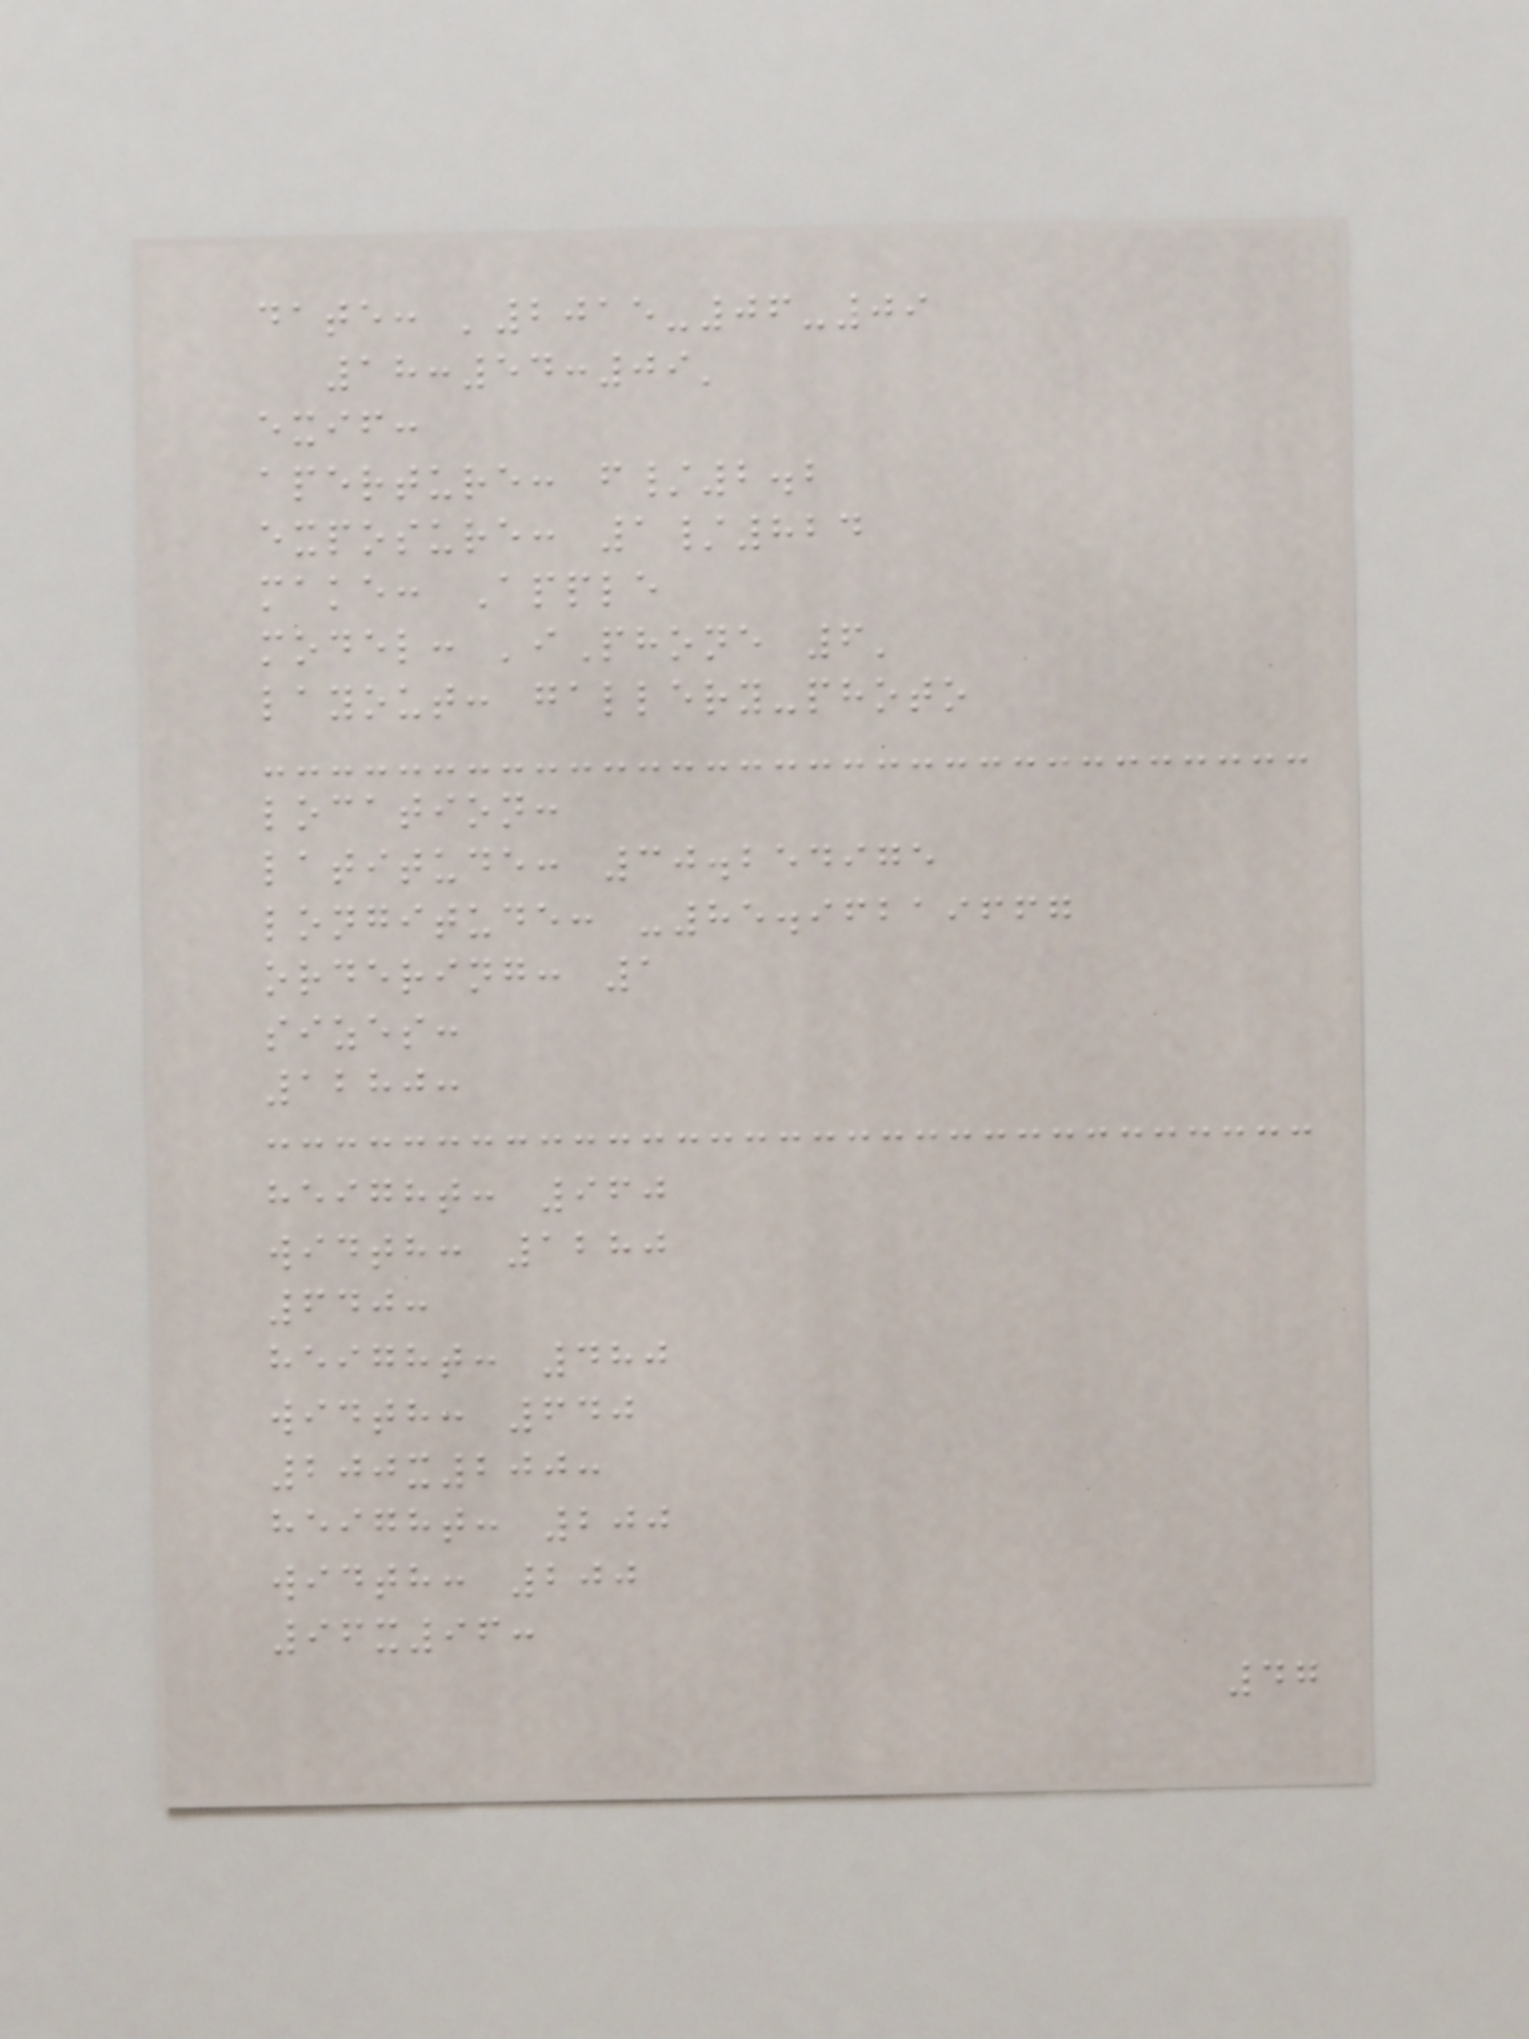date: '2015-06-09
18:54:09'
exif:
aperture: f/2.2
exposure: 1/824
make: Apple
model: 'iPhone 6'
layout: gallery-photo
location:
latitude: 30.254975
longitude: -85.96219667
ordering: 1
sizes:
1280:
height: 960
width: 1280
640:
height: 480
width: 640
200x200:
height: 200
width: 200
96x96:
47
